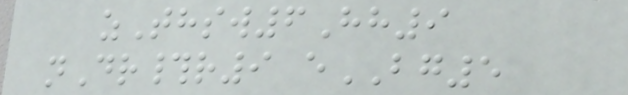zThsw6Hh9
nDr#r9 eBG5
